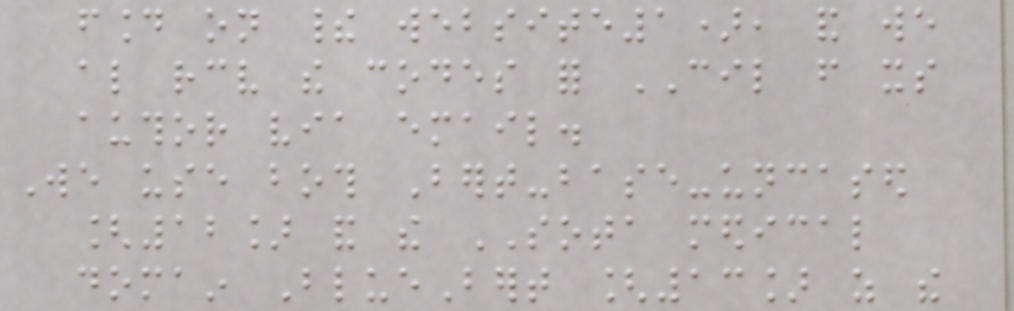found on their website1), and we
also receive the codes for CIL from its
author via email.
We use both Bert-base-uncased
[12] and the SOTA medical
domain BlueBert [13] as the
